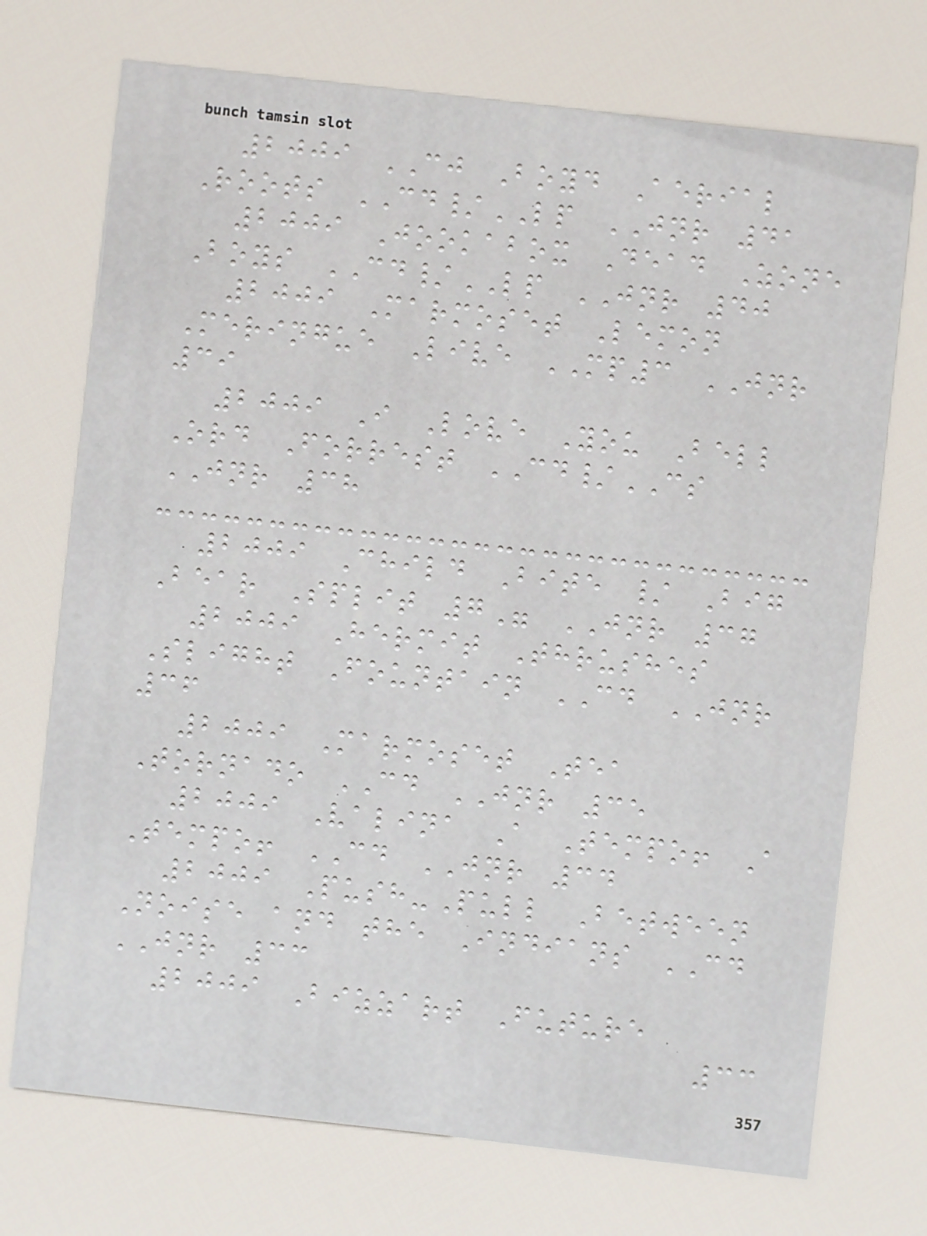2009 CJ Boyd Aerial
Roots CD/LP JNR 41
2009 Jookabox Dead Zone
Boys CD/LP JNR 40
2009 Marmoset Lemon
Meringue Live MP3 JNR
39
2009 I Love You Bell
Ord Forrest CD/CS
JNR 38
2009 Child Bite / Big
Bear Split 7" JNR 37
2009 Hermit Thrushes
Slight Fountain CD JNR
36
2009 Marmoset Tea
Tornado CD JNR 35
2009 Valina A Tempo! A
Tempo! CD JNR 34
2009 Push-Pull Between
Noise and the Indians CD
JNR 33
2009 Bizzart Future
33
